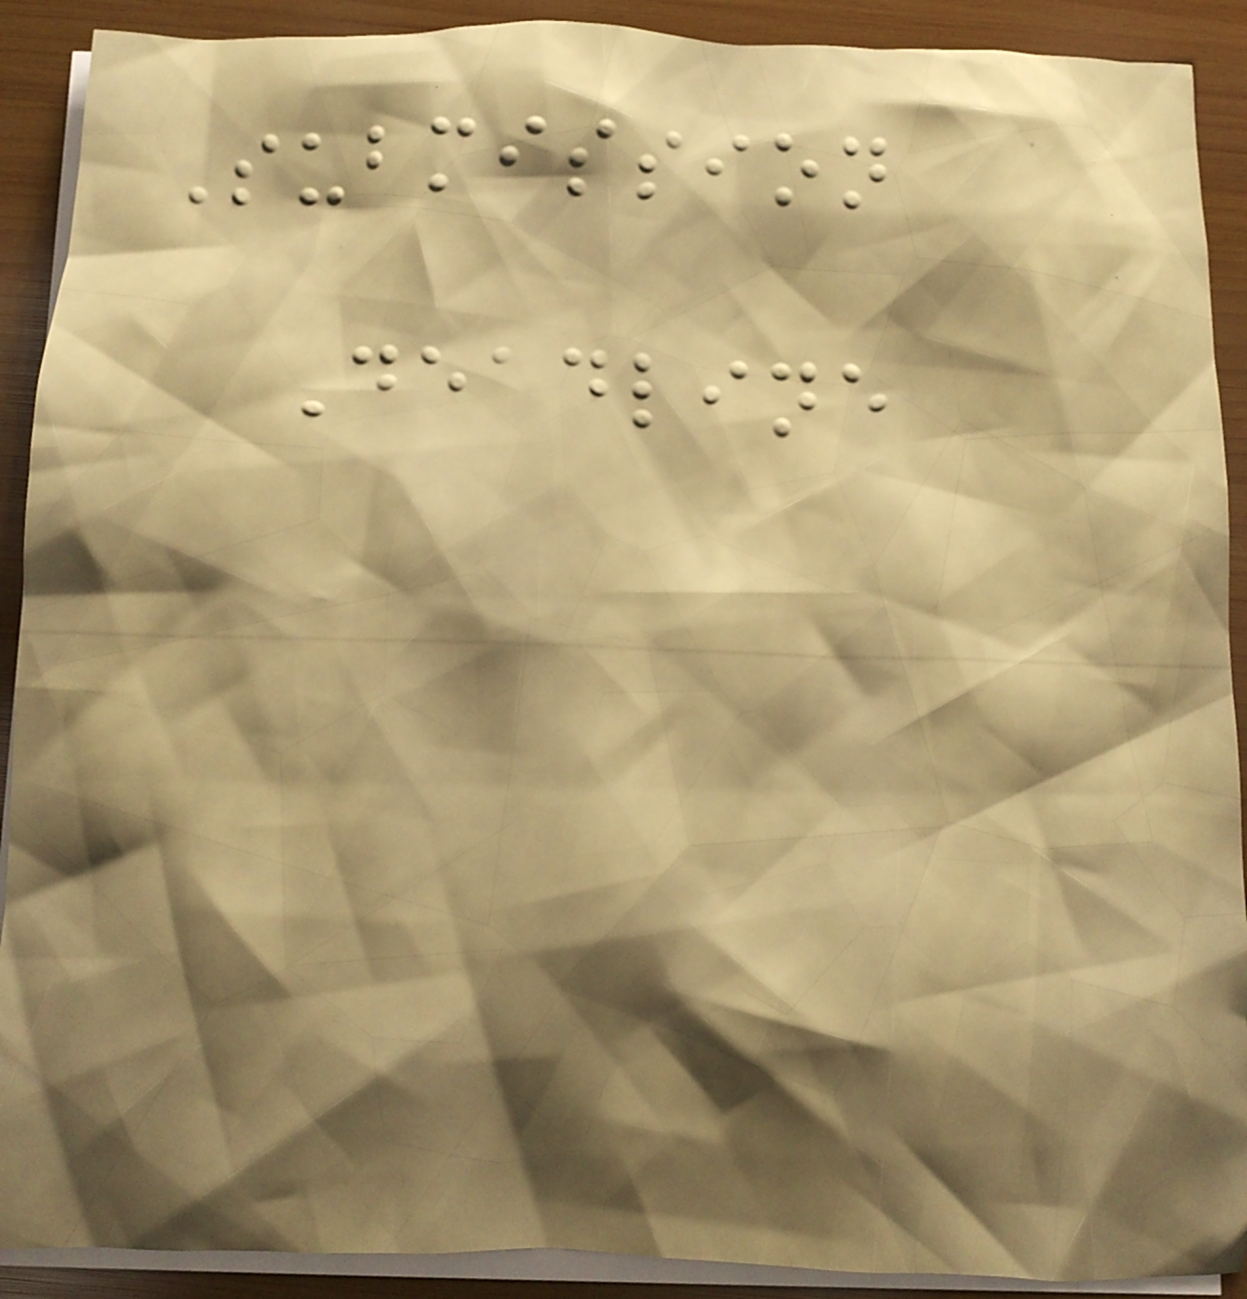Submission
Deadline
